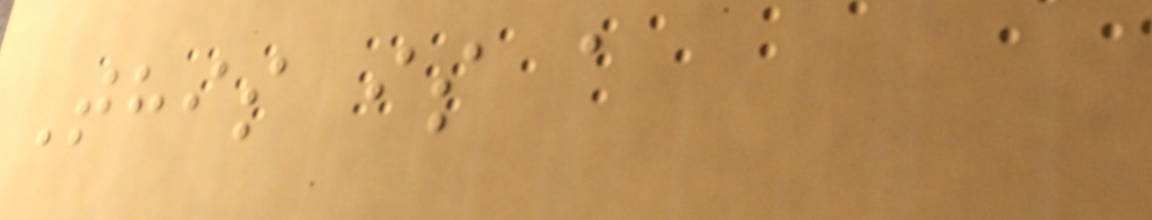This is a
